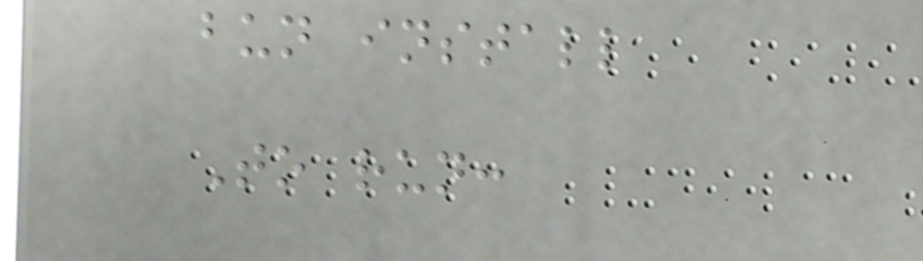bun install
To run:
